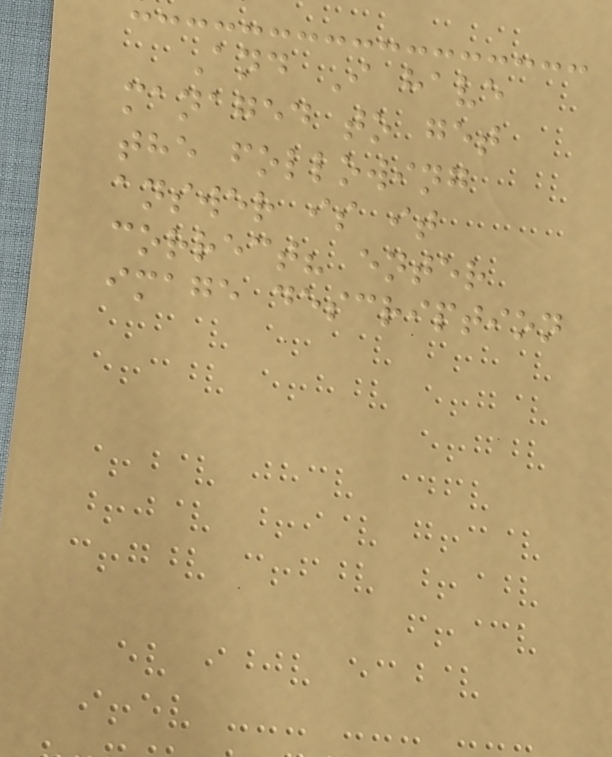And I have
managed to get
the following
answer is it
correct? enter
image description
